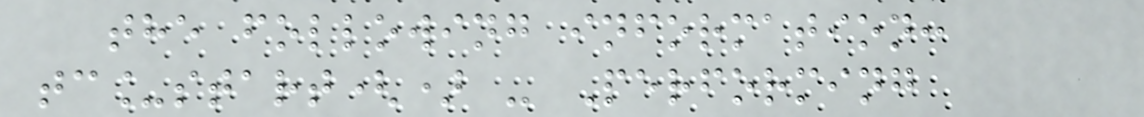the following information:
tc_start() - Performing
